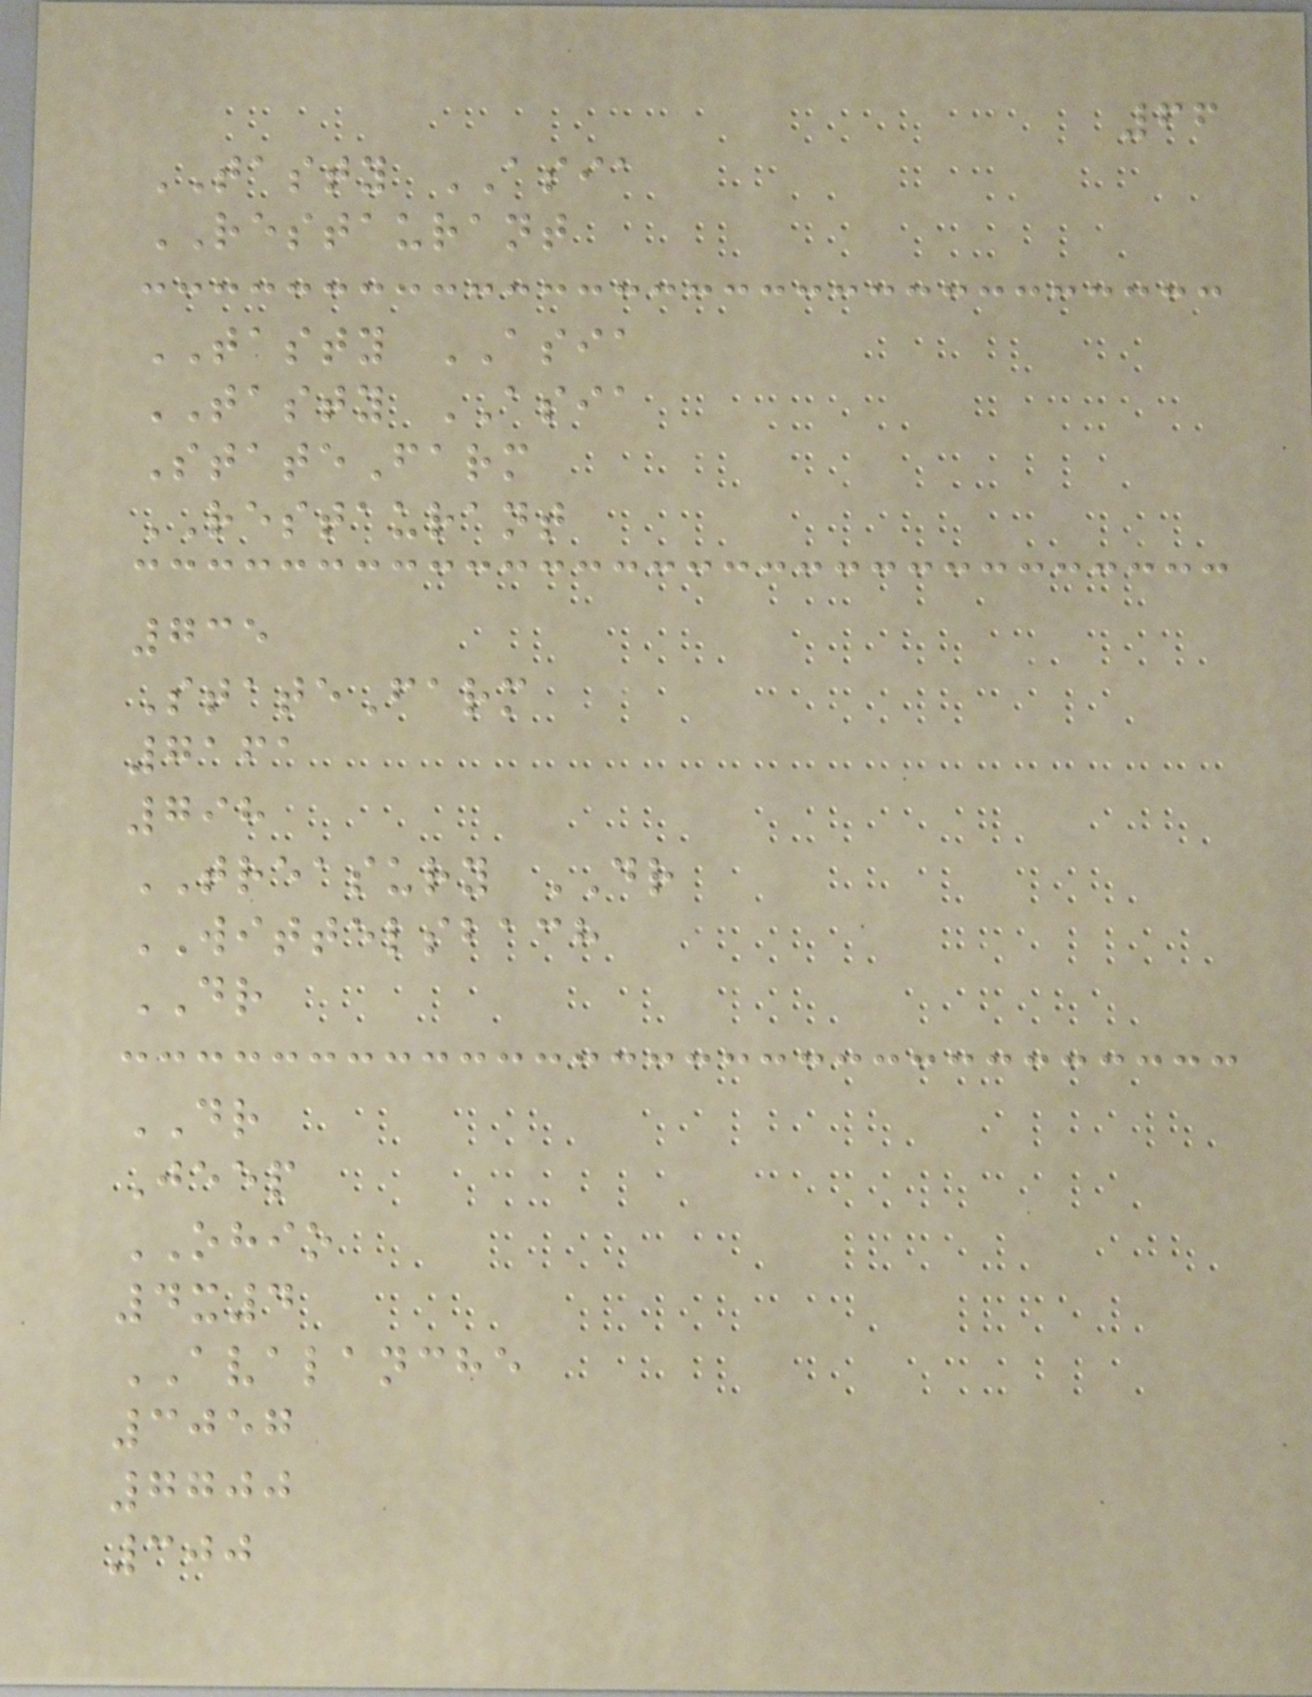66
TASTY ASIA
RESTAURANT
TASTY ASIA
TASTY ASIA
StateFarm
RESTAURANT
735
StateFarm
7161
798
TREASURY DR
WITTELSBACH
DR
DR
Jeep
OHIO
4x4
AVALANCHE
3057
7700
300
